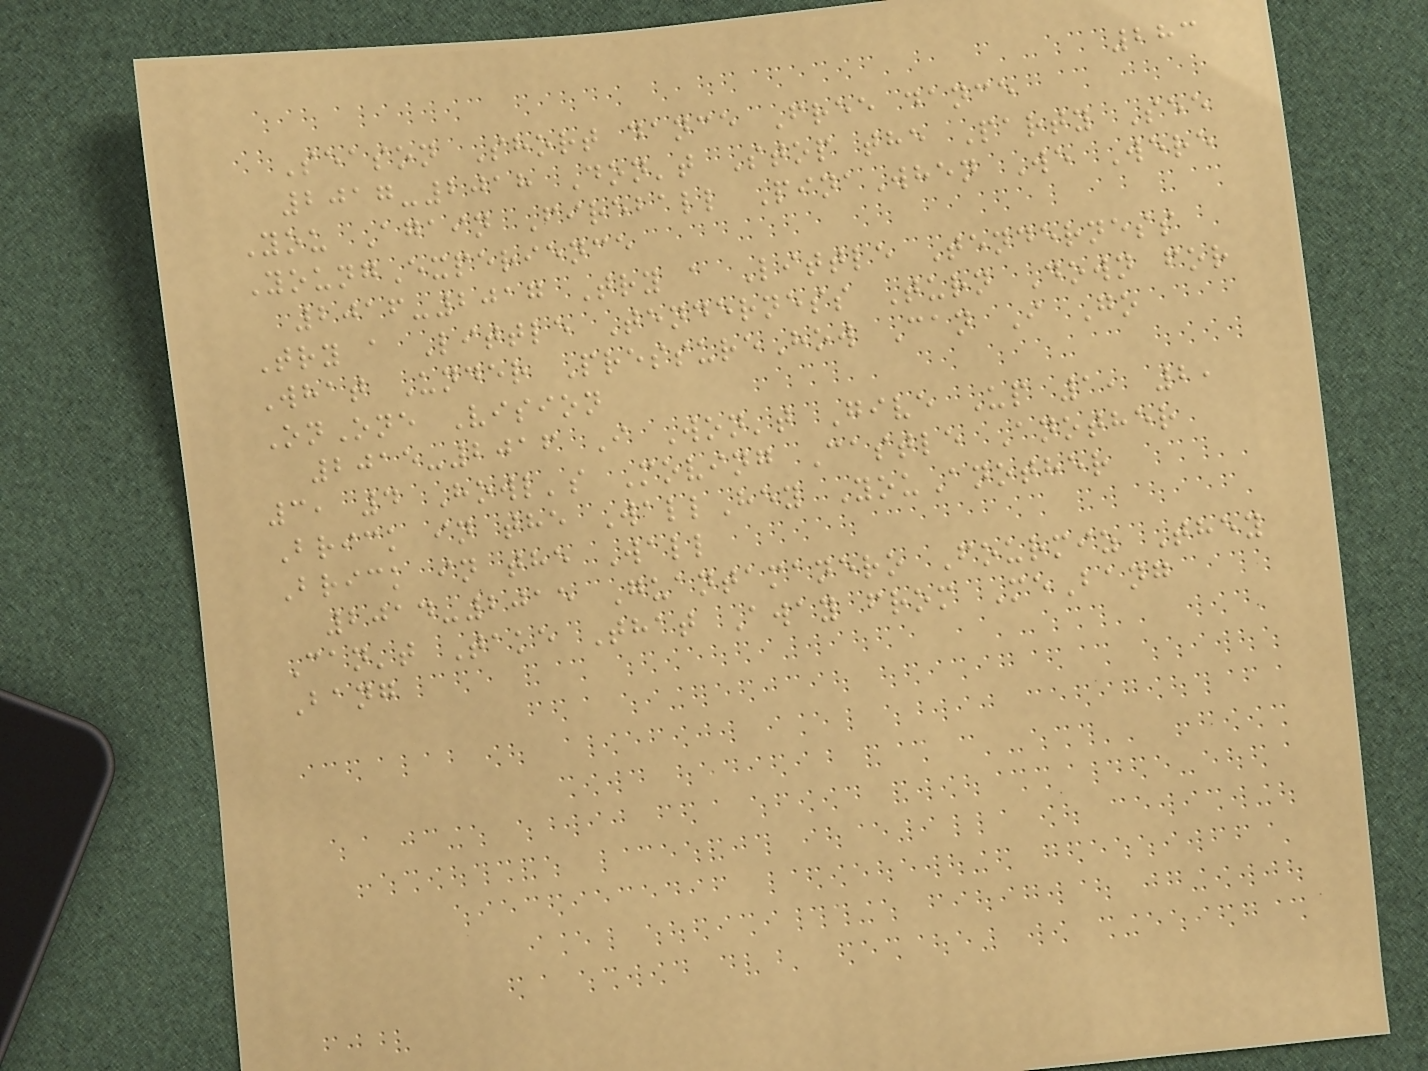283
Season Short dance Free dance
2017-2018 Don't Stop the Party See
You Again Fireball PinaWhen We Were
YoungExperience
2016-2017 Try a Little Tenderness
Try a Little Tenderness Turn Down for
What Under PressureHow Can I Go
OnOne Vision
2015-2016 I Won't Give Up 1, 2,
3, 4 Howl's Moving Castle Another
Brick in the WallHey YouAnother
Brick in the Wall
2014-2015 Guantamanero Fourmiz They
Can't Take That Away from MeBang
Bang
